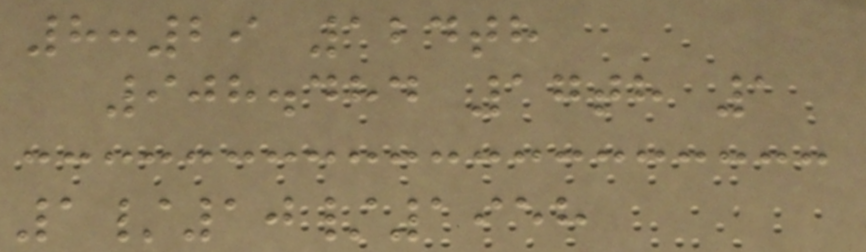8:29 124th
908.484 17th 1
1/10/1958
